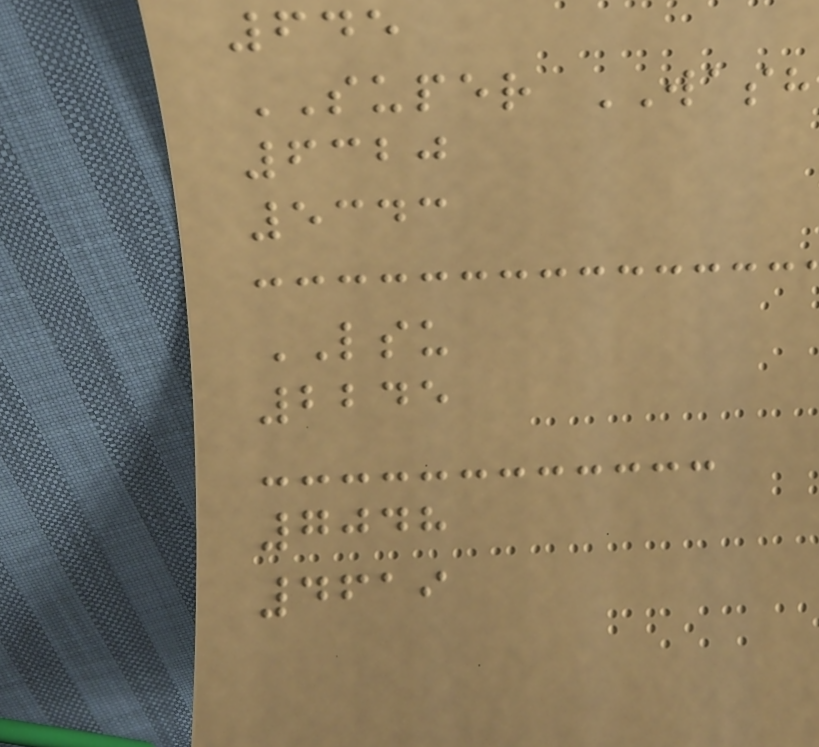645
SUPER WASH
6320
5343
LSU
2245
7048
4619
